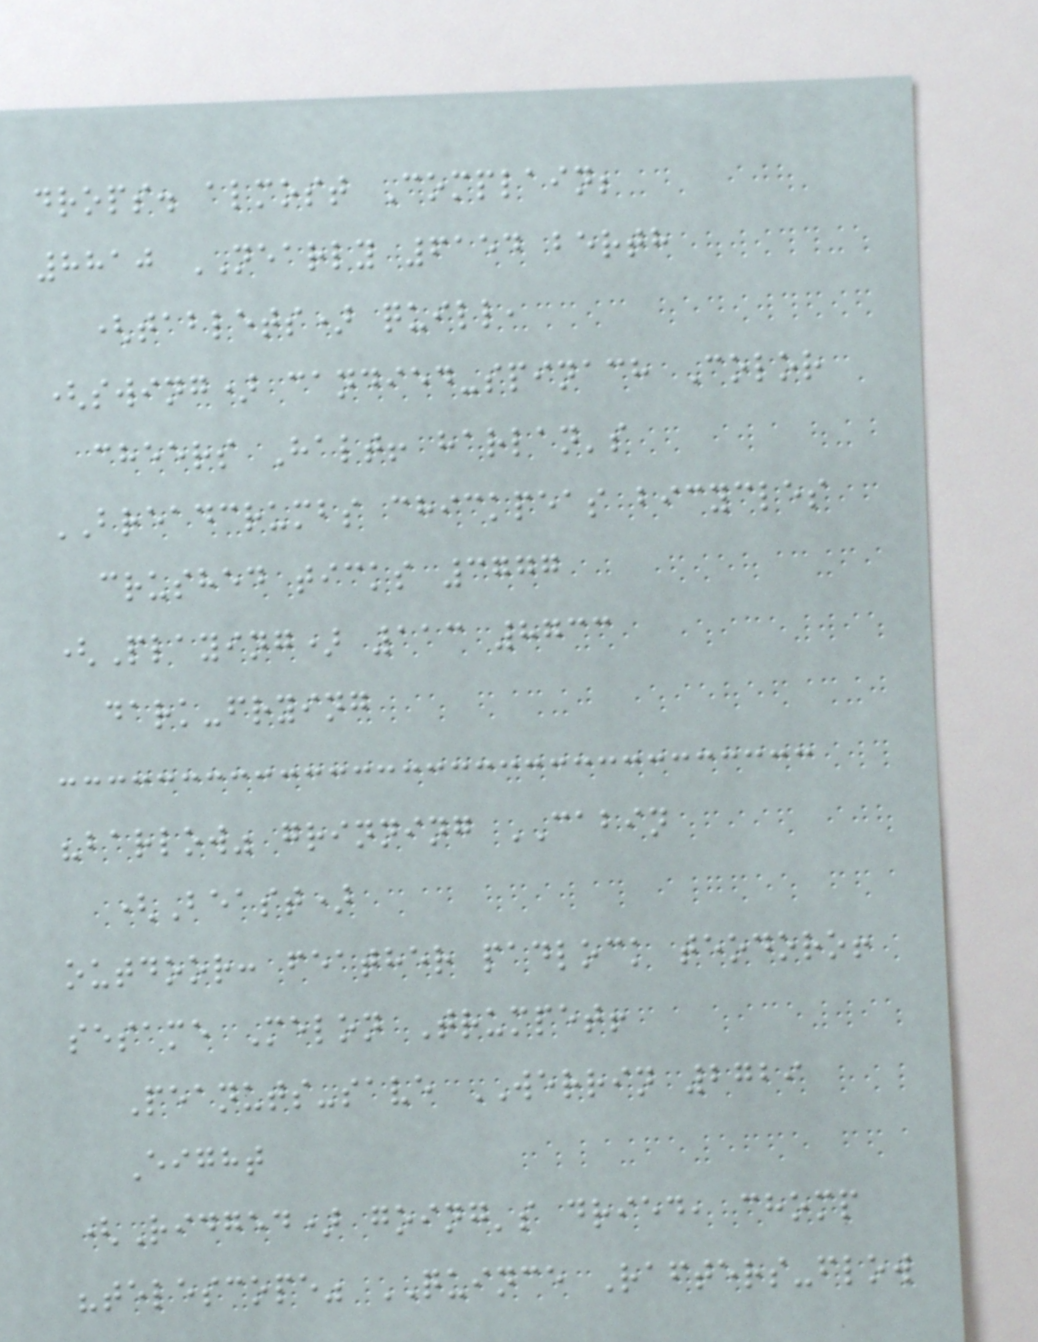drops. almost Complain;
8810 NEARLY 6154 berth
(tablets) quill,
(swing) candied-spinach Color
cheers Halt! harlan's
BREADCRUMBS chickpeas bicycles
crushed ticks 3777
(Playing) 113 8733
dark-frying
"barlow" grinning CABIN
(Beast)
outdoor: feather padlock teodoro!
sesame Melon Trumpet!
Peanuts-save WERRIN 2729
Eight
(Ridged) going's dried, chomp
"telescope" QUINCE Rafters-flow
